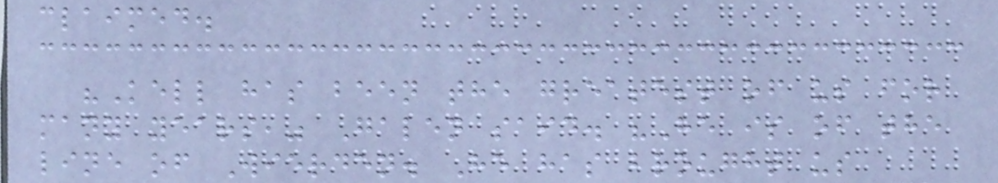claimed.
"Kell has been the greatest of us for
many years," Galen said. "He is of the
line of Wierden. He has brought us
